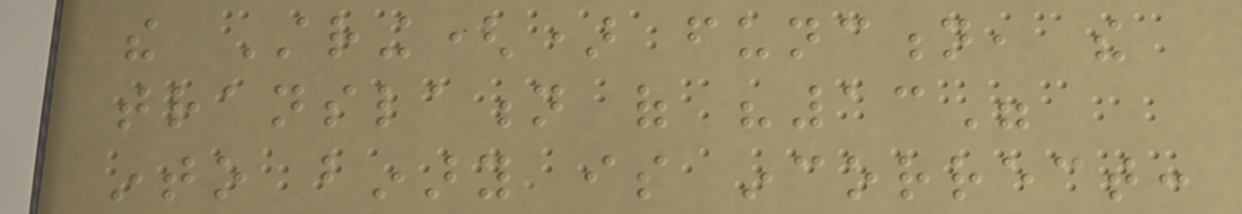the String() function, the
translation of "13"
into binary is incorrect:
